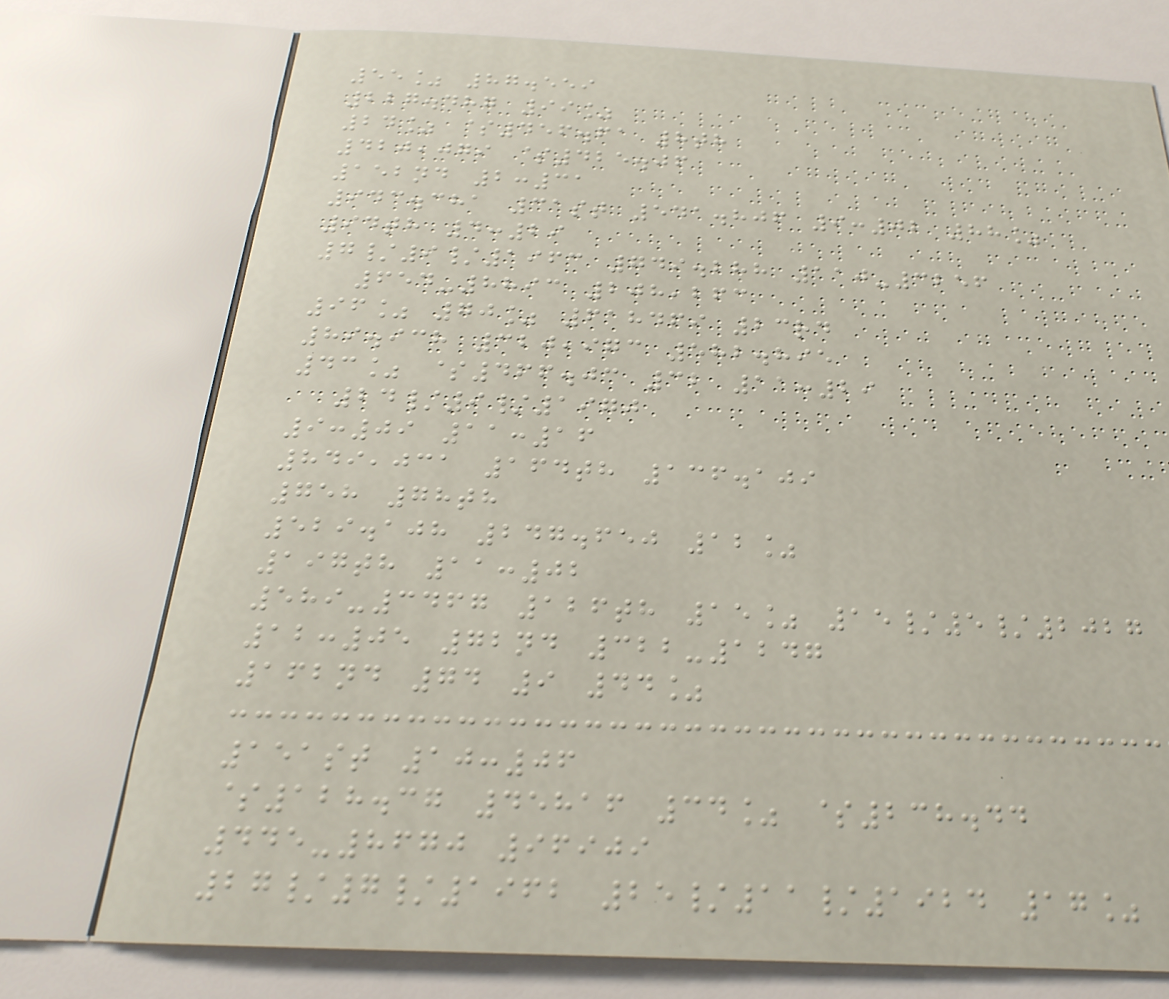55% 87.559
227.487 99%
24% $456.61 8th
420,079 $425.06
152nd 2:31
943.381 31st 541.806 9:02 88%
94th 4:29
7/9/1963 749.288 110-3256
654-8893 208,263
96% 70% 618469 23rd
89.938 320,973 582.895
43% $466.03 32 11:29
24/9/1970
9:09 11:16
849,031 164th 136.109
758 78th
529.108 247.650 12%
197th 11:02
589-3467 126th 15% 15/5/2027
12:05 72nd 322-1247
162nd 74 9 44%
151st 10:06
$128.37 45816 34% $238.44
445-8670 96909
27/7/1962 25/11/1924 17%
